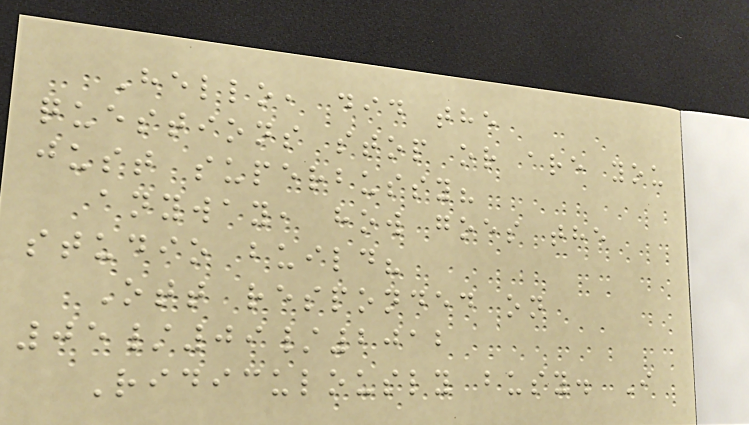Hello, did the
questions stop or are you
just superbussy?
anyway, how goes the
studio build?
Ott responded on
05/09/2012
Ridiculously busy. I
